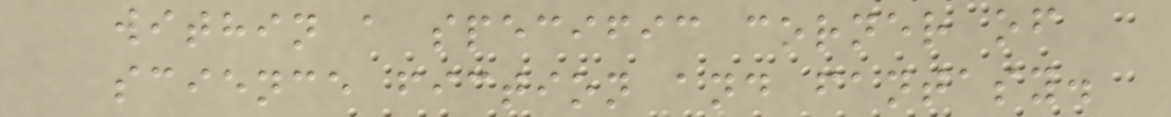within a specific corner of
science fiction and fantasy.
